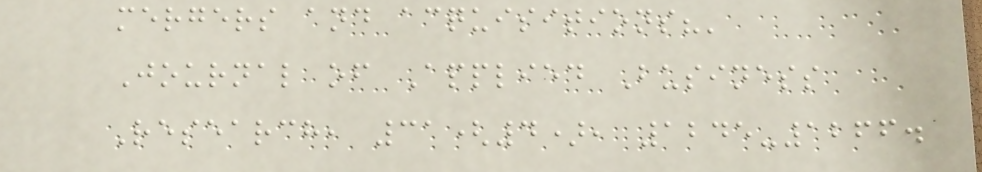mergers and acquisitions?'
Journal of Applied Business
Research, 31(4), 1245-1266.
